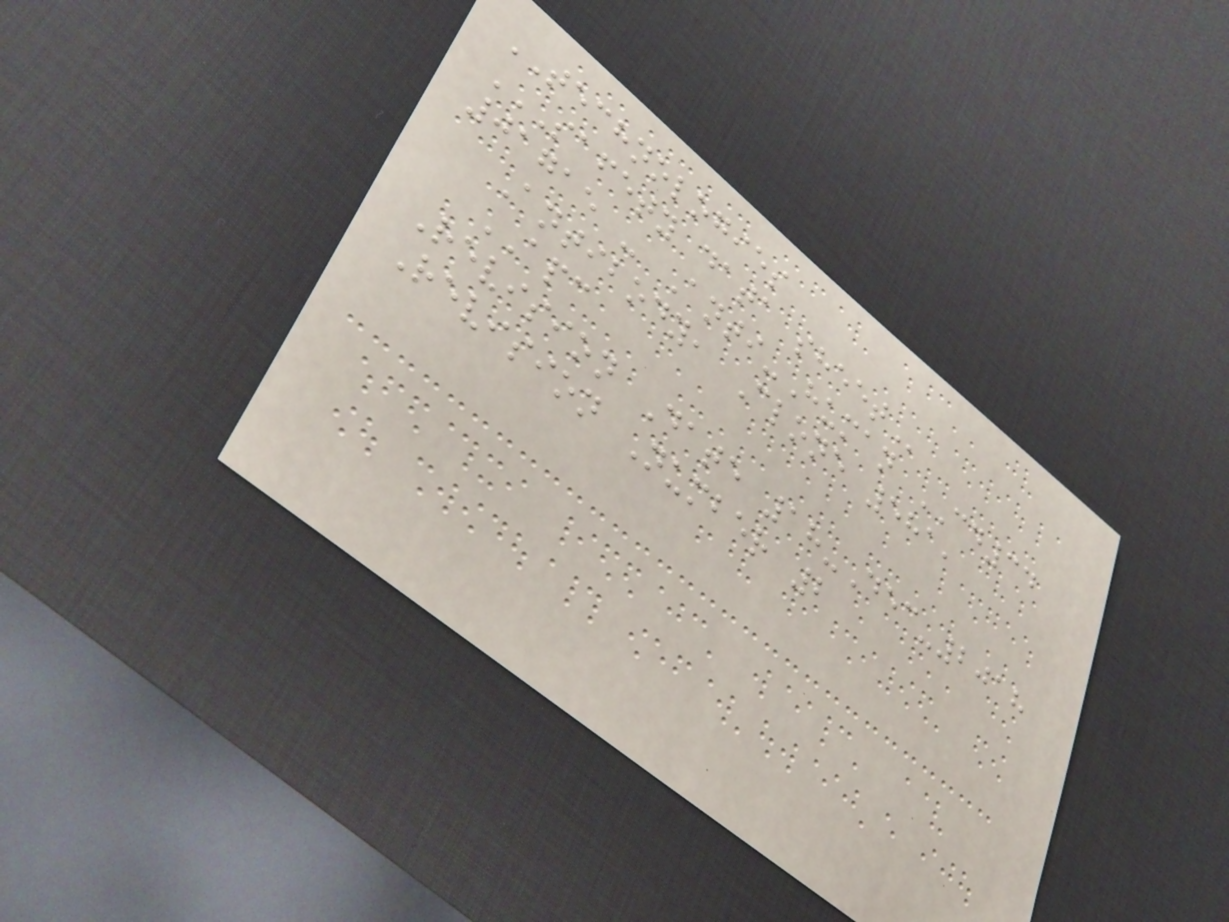TECHNOLOGIES
SAFETY DATA SHEET
01715 - Anti-Human CD34
Antibody, Clone 581,
APC
Revision Date 18-Dec-2018
Revision Number 2
